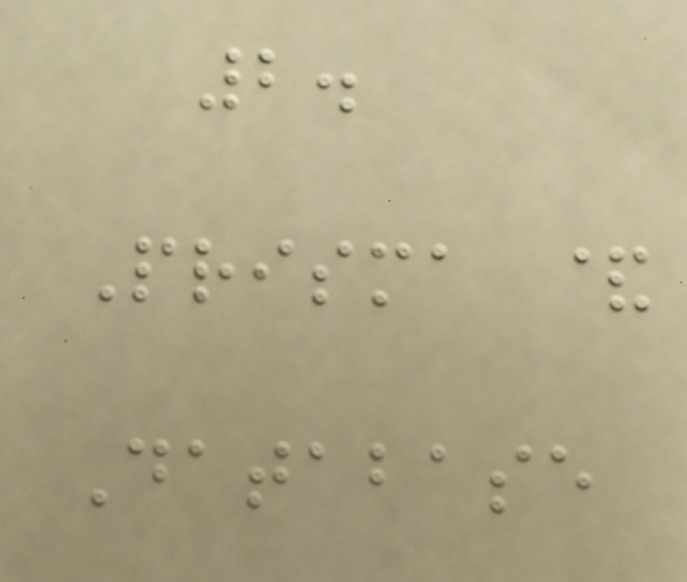2.
Prisma &
Database
